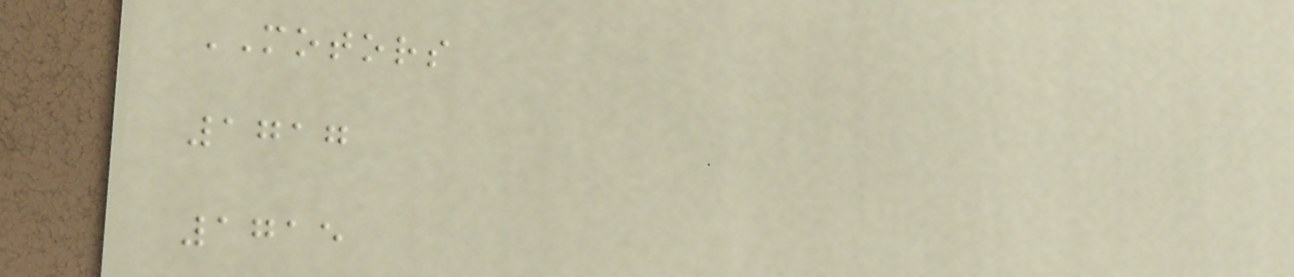MOTORS
1717
1715
